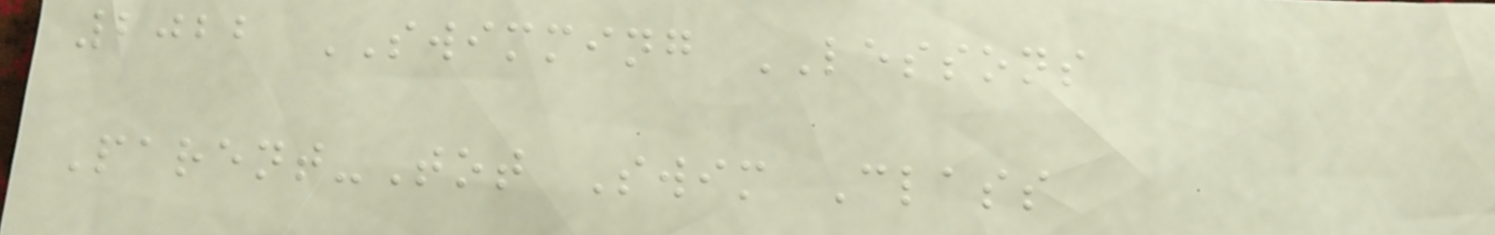2022 SWIMMING LESSONS
Parent-Tot Swim Class
